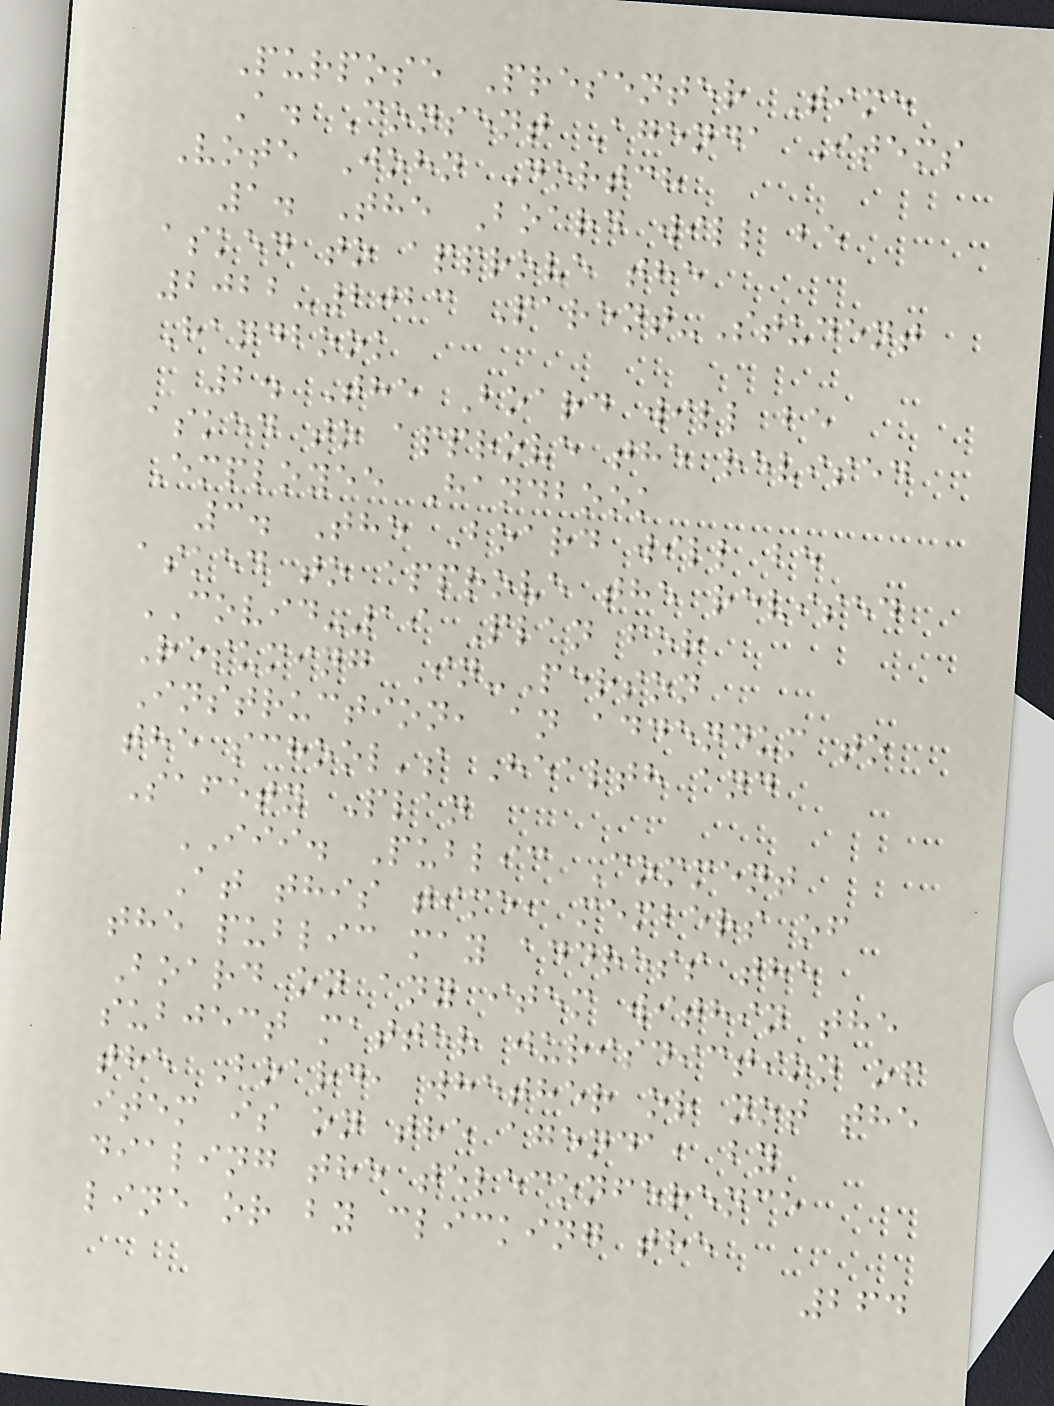Purpose Presenter Time
A. Consent Agenda Items
Vote John Dortch
1. The Board will be
asked to approve the
2022-2023 Parent-Student
Handbook
2. The Board will be
asked to approve the revised
Employee Handbook
3. The Board will be
asked to approve the revised
COVID-19 Plan for
Resuming In-Person
Instruction, an addendum to
the school's Health and
Safety Plan
III. Public Comment
At this time, members of
the public may address the
Board on any item within the
subject matter jurisdiction of
the Board, whether or not the
item is on the agenda, by
dialing the teleconference
line or by clicking the
264
